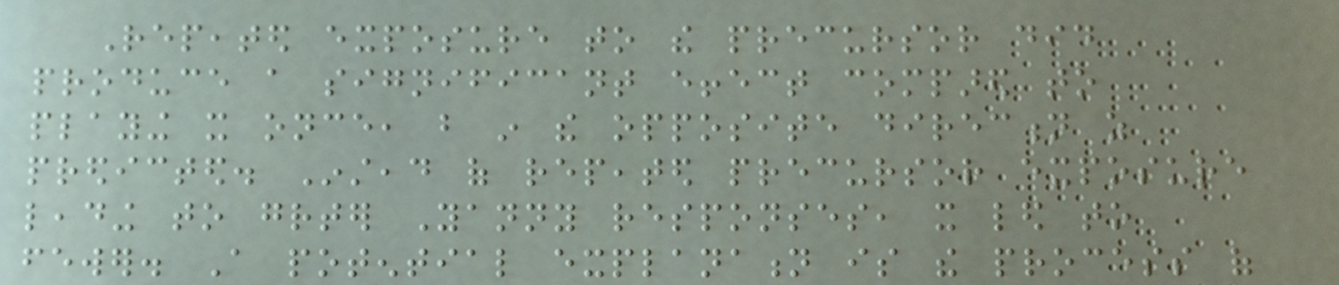Repeated exposure to the precursor did
produce a significant effect compared to
playing it once, but in the opposite direction as
predicted. Instead of repeated precursor exposure
leading to greater Yanny responses, it led to
fewer. A potential explanation is the process of
